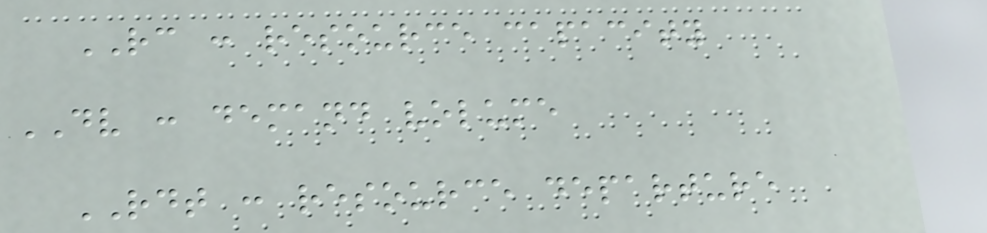RC : resource capacity
DV : demand volume
RDT : resource departure
